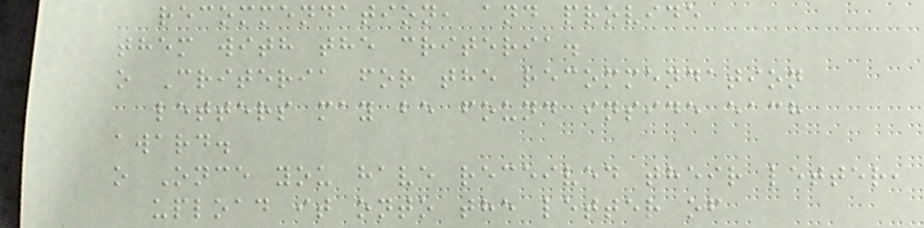recommendation, and provide
them with the criteria.
o Criteria for the recommendation
letters may be found inside each
award.
o Once you have received their letter,
upload it onto the letter of
